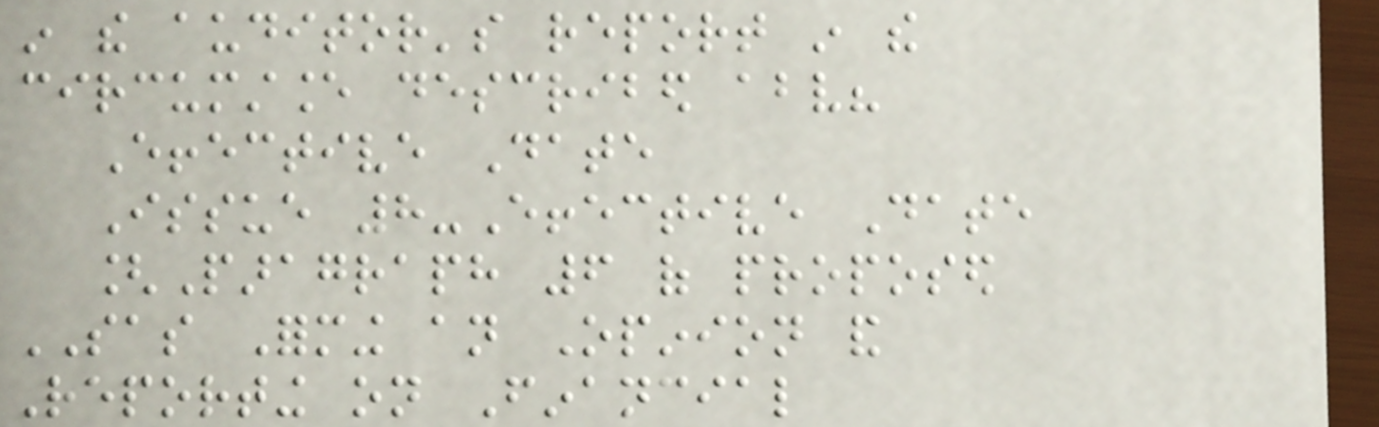in the auditor's report in the
circumstance described above?
Effective Date
Issue 8-Effective Date
[Paragraph 6 of proposed
SAS Forming an Opinion and
Reporting on Financial
